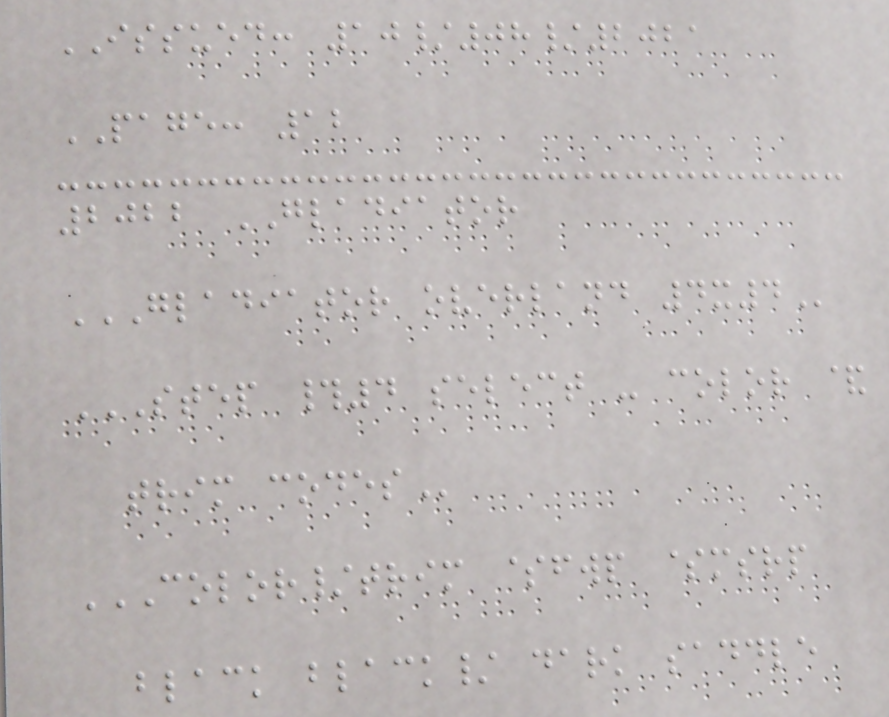ISSUED: 10/08/2021
PAGE: 12
2022 GLADIATOR
GLADIATOR OVERLAND 4X4
STEP #4 SELECT - COLOR &
TRIM CODES
COLOR/TRIM $FWP $MSRP
BLACK BLACK/ DARK SADDLE
